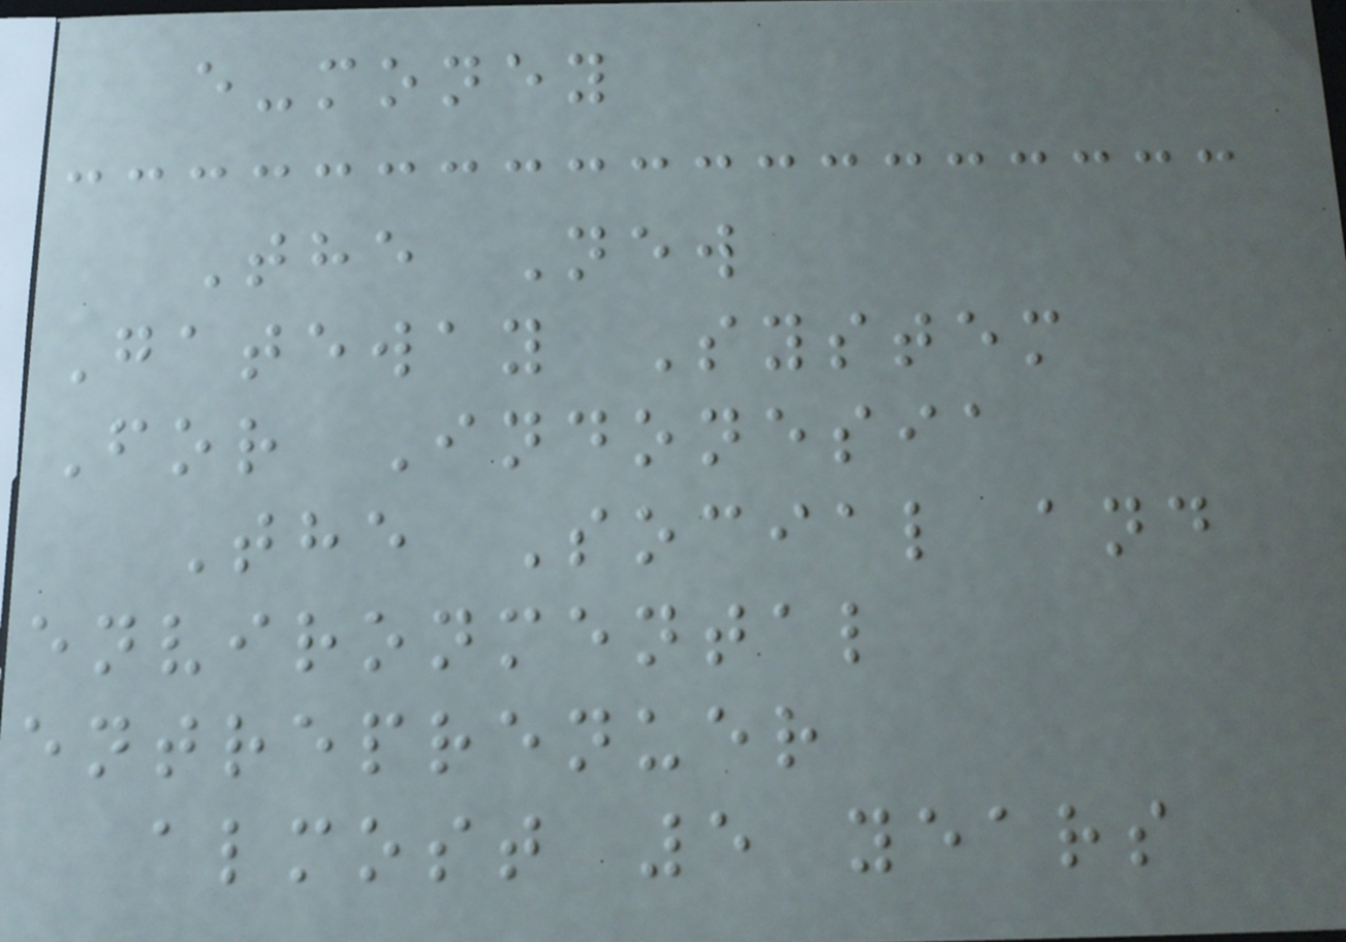e-money
The New
Gateway System
For Indonesia
The Social and
environmental
entreprenuer
almost 5 years
